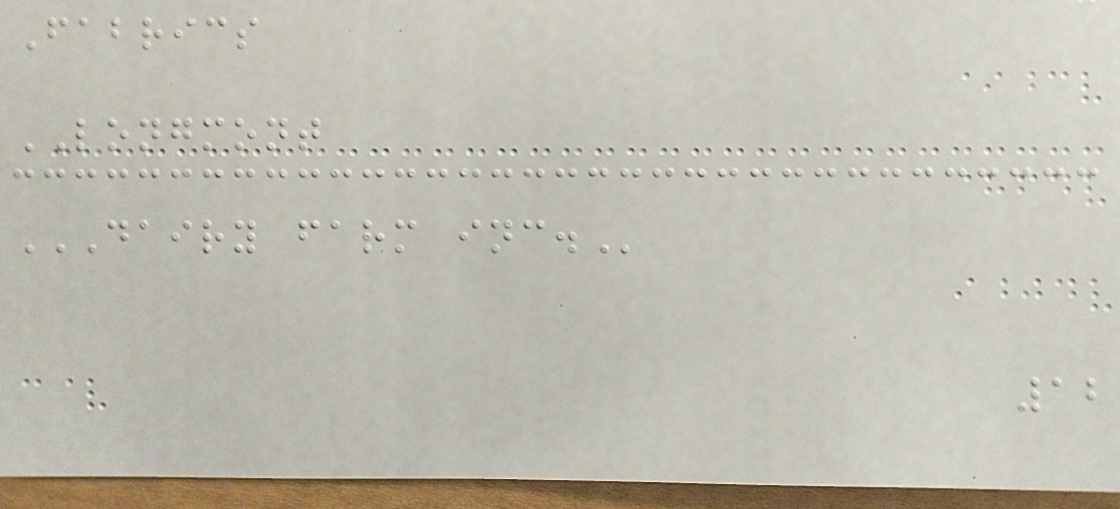Fabrics
LONGMONT
DAIRY FARM INC.
12
